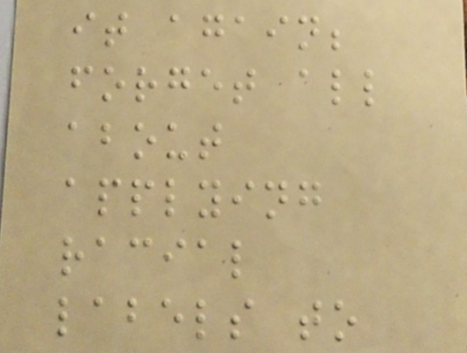it again;
forget all
about
applying
racial
labels to
